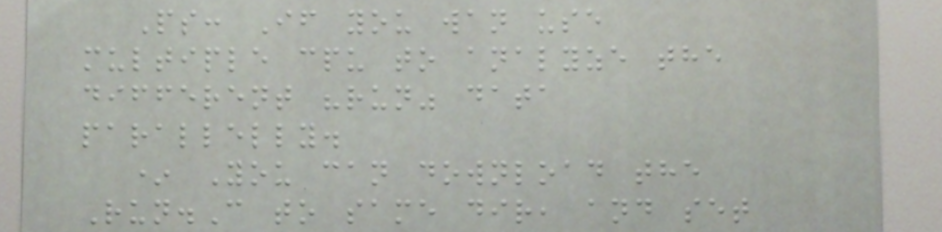Ps: If you wan use
multiple cpu to analyze the
different "run" data
parallelly.
* You can download the
Run.C to same dir, and set
